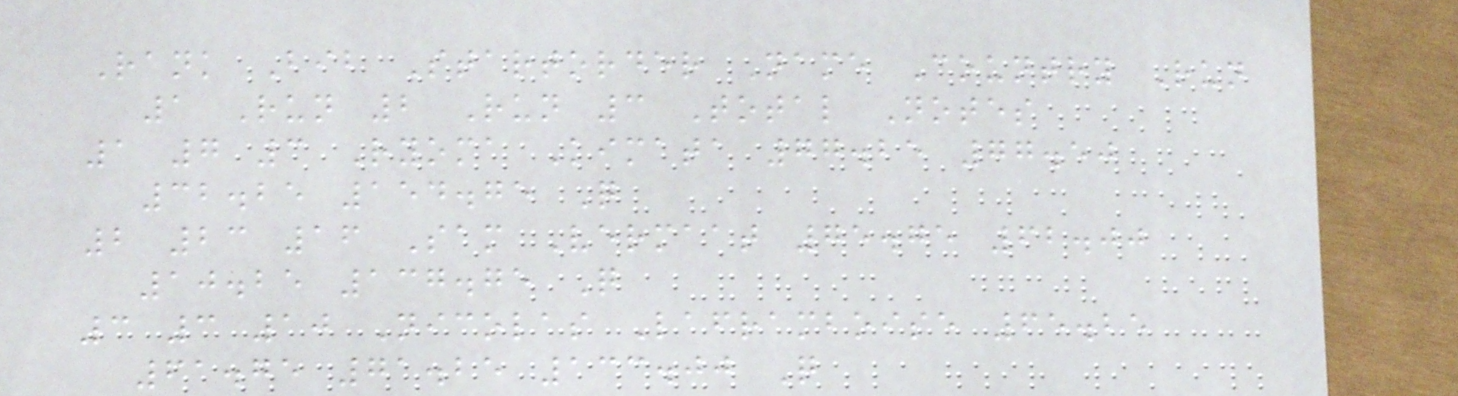Rank Bib Startorder Name Country Run
1 Run 2 Run 3 Total Notes
1 7 3 Ryoma Kimata 77.25 77.50
32.25 154.75 Q
2 23 16 Sam Vermaat 75.75 62.00
10.25 137.75 Q
3 3 10 Nicolas Laframboise 65.25
61.75 71.25 133.00 Q
